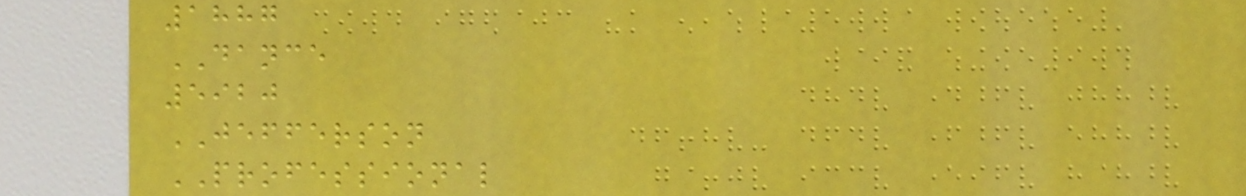1887
DANCE
5920
JEFFERSON
PROFESSIONAL
